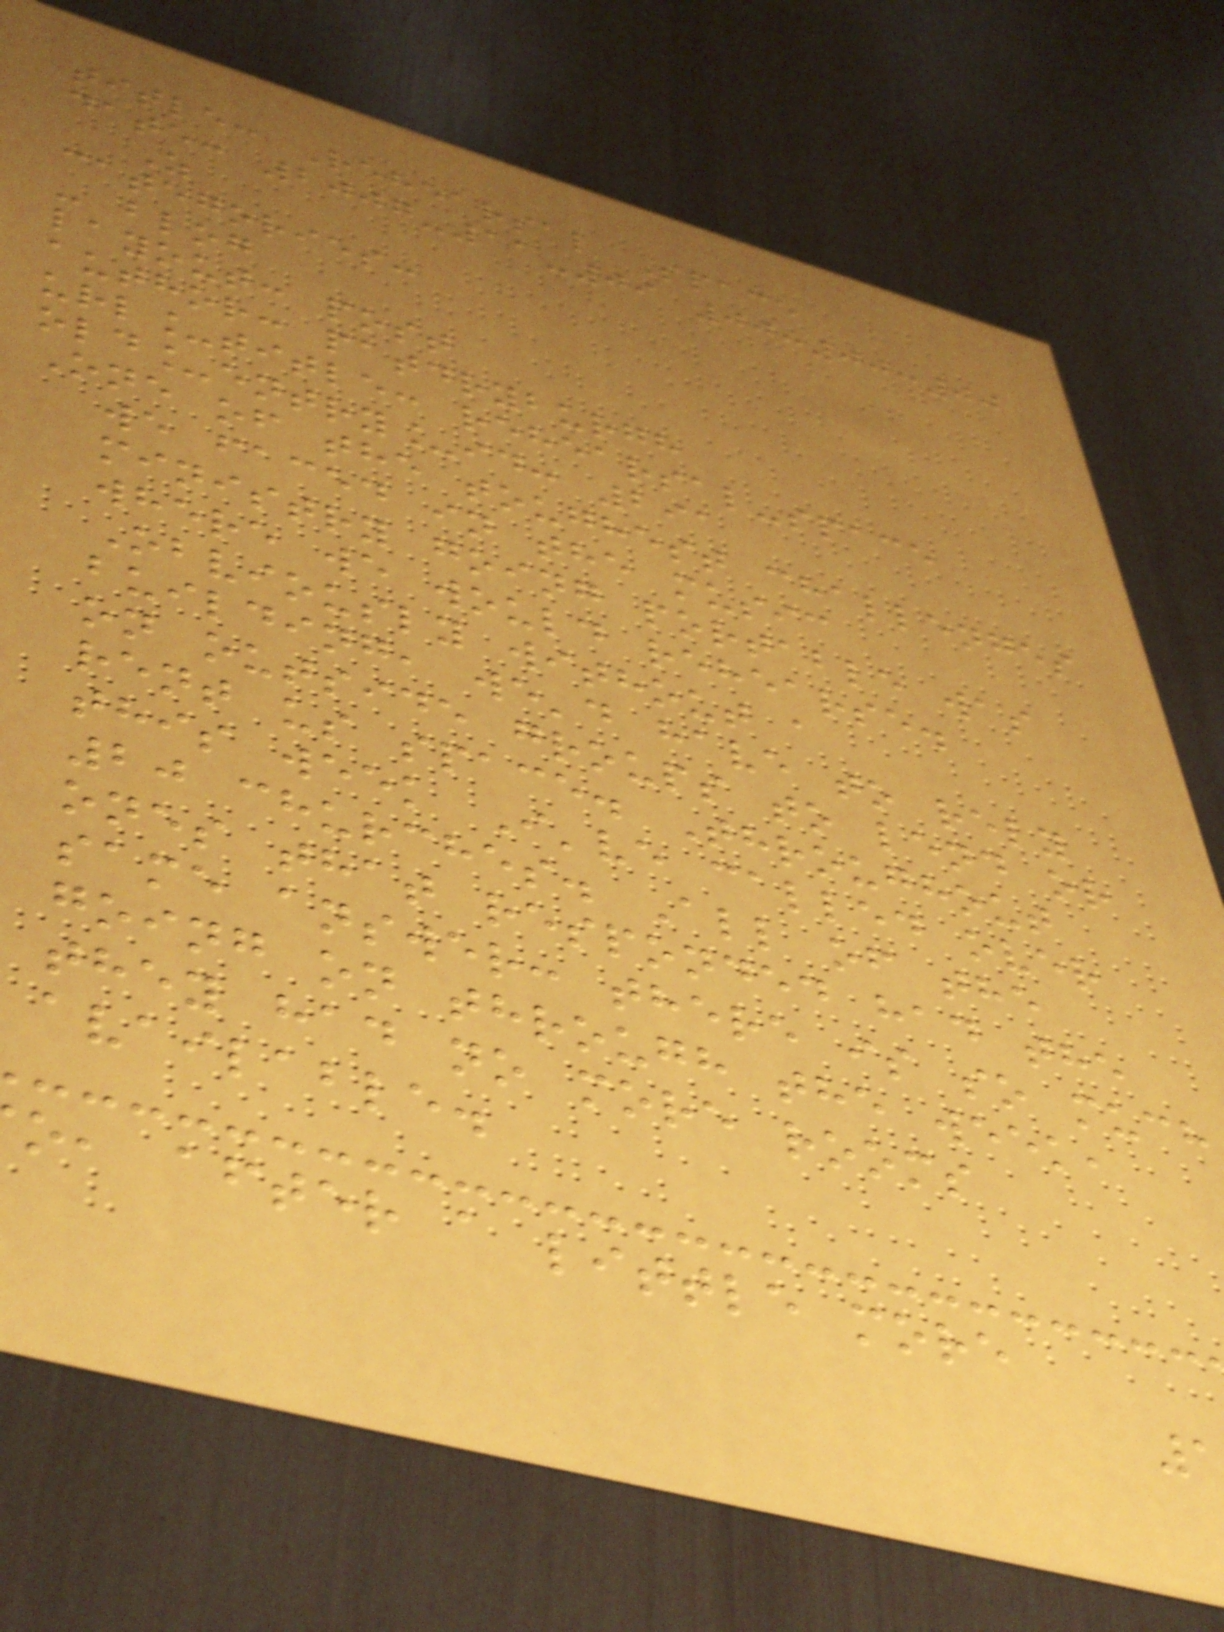title: Rehearsal Space
date: 2007-11-09 00:00:00
Z
categories:
- blog
layout: post
author: patdryburgh
url_title: rehearsal-space
old_entry_id: 291
One of the toughest challenges
we faced in the music
ministry going portable was
where we would rehearse.
Obviously without a
building, we'd have to rely
on outside groups to lend or
rent us space. Throughout
this week I've called over
20 churches. All of the
ones that responded had the
same answer: there is so much
going on through the week,
they had no more rooms
available.
o, after a little more
